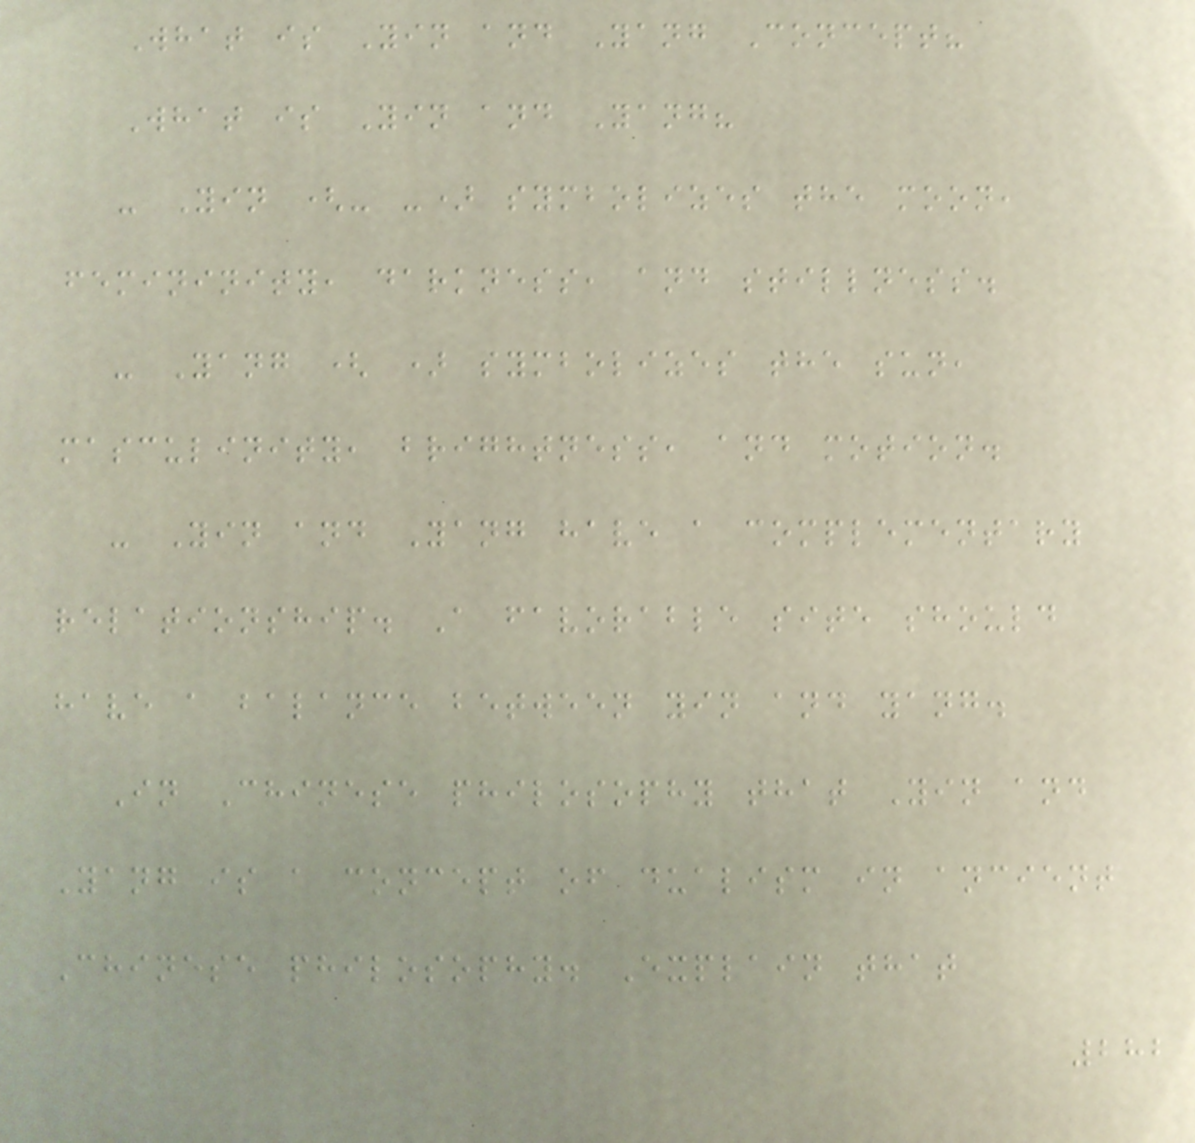What is Yin and Yang Concept?
What is Yin and Yang?
- Yin (- -) symbolizes the moon,
femininity, darkness, and stillness.
- Yang ( ) symbolizes the sun,
masculinity, brightness, and motion.
- Yin and Yang have a complementary
relationship. A favorable site should
have a balance between yin and yang.
In Chinese philosophy that Yin and
Yang is a concept of dualism in ancient
Chinese philosophy. Explain that
282
